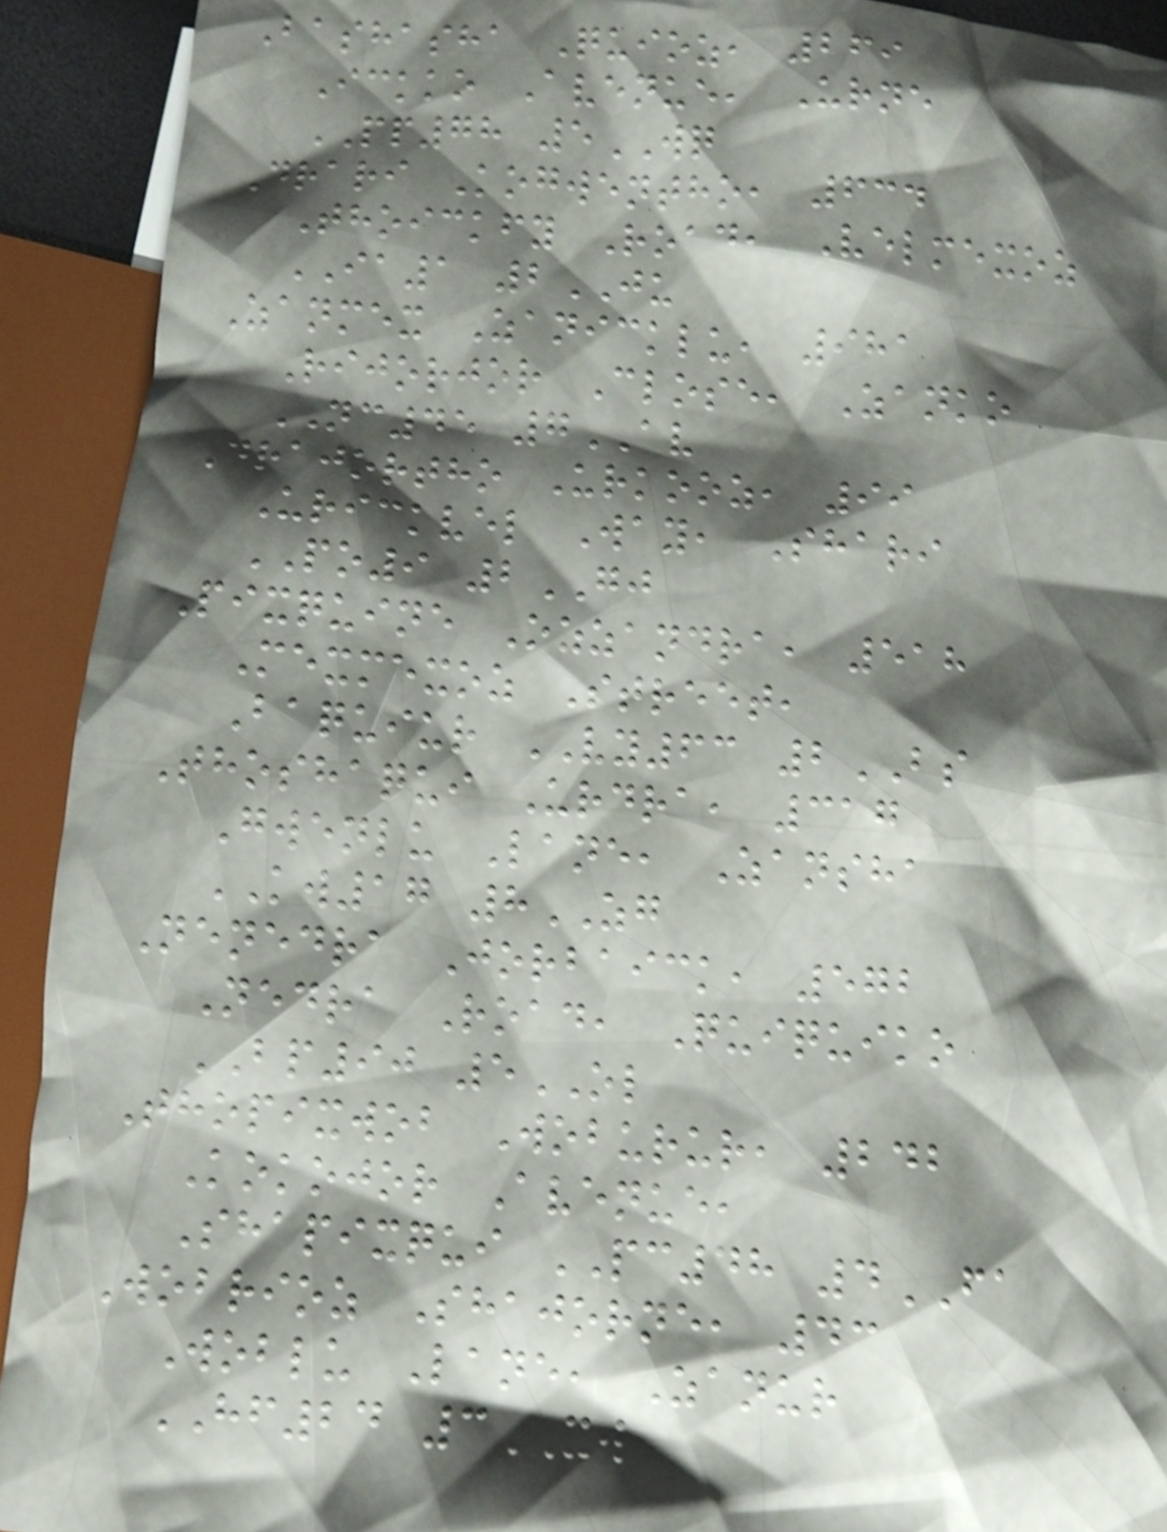Bashasha Quioz, 269
Ickko Avenue, Urne
PP78 5WQ
Drari Kogwentho, 634
Thoickfy Road, Velmexoz
IA1 2JU
Zanmex Zanicklu, 981
Rijorjor Close, Zanko
NC45 7AV
Drajortho Urkooz, 99
Urickvel Way, Shari
PO9 2GJ
Pixquine Ozzandra, 518
Mexmexoz Street,
Baquiur VY63 2BS
Thoshaqui Urdra, 317
Gwenlu Lane, Zansha
KW17 8ZG
Nenedra Jorbaick, 572
Nedra Road, Quiquiko
BP90 5OL
Thopixwob Woburur, 242
Kokojor Avenue,
Shapixqui PC48 4FA
Wobrioz Shajorne, 43
Woblu Lane, Zanur
HF24 3XW
